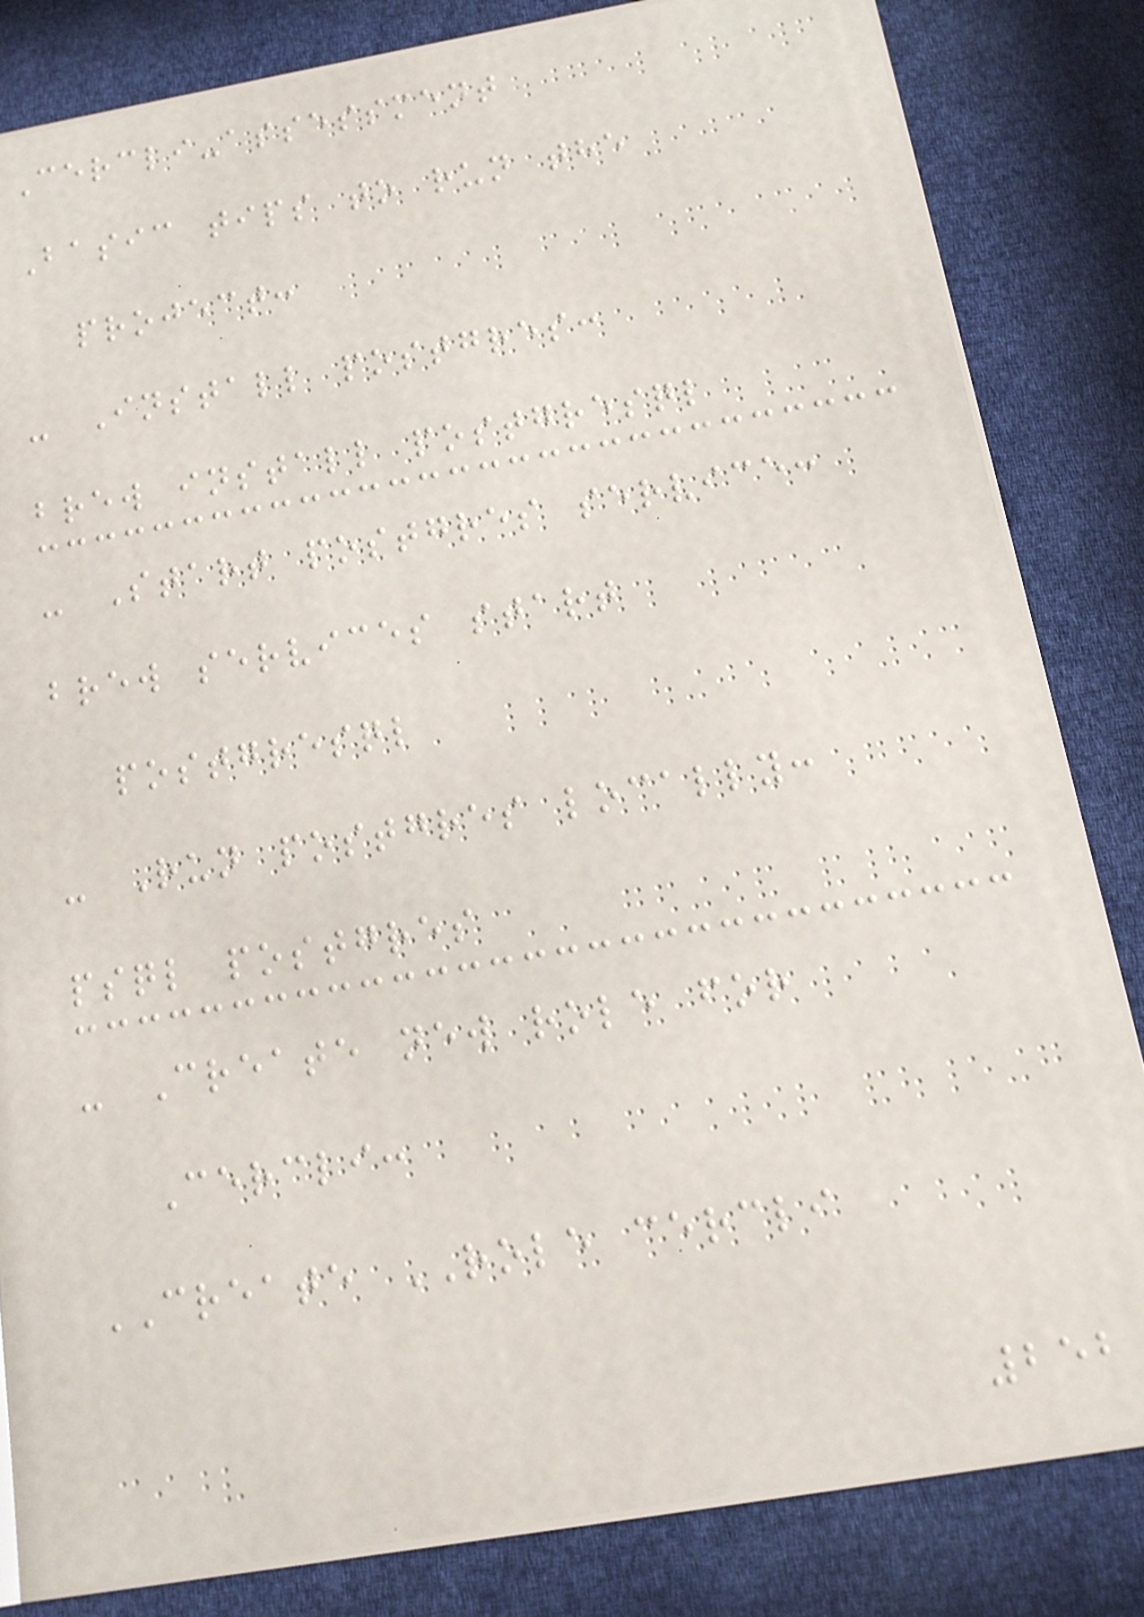Cercli-assessment
Basic tips to run the
project:
- Install postgres:
brew install postgresql
- Start postgres service:
brew services start
postgresql
- Run postgres locally:
psql postgres
- Create new role for
Cercli:
CREATE ROLE cercli
252
